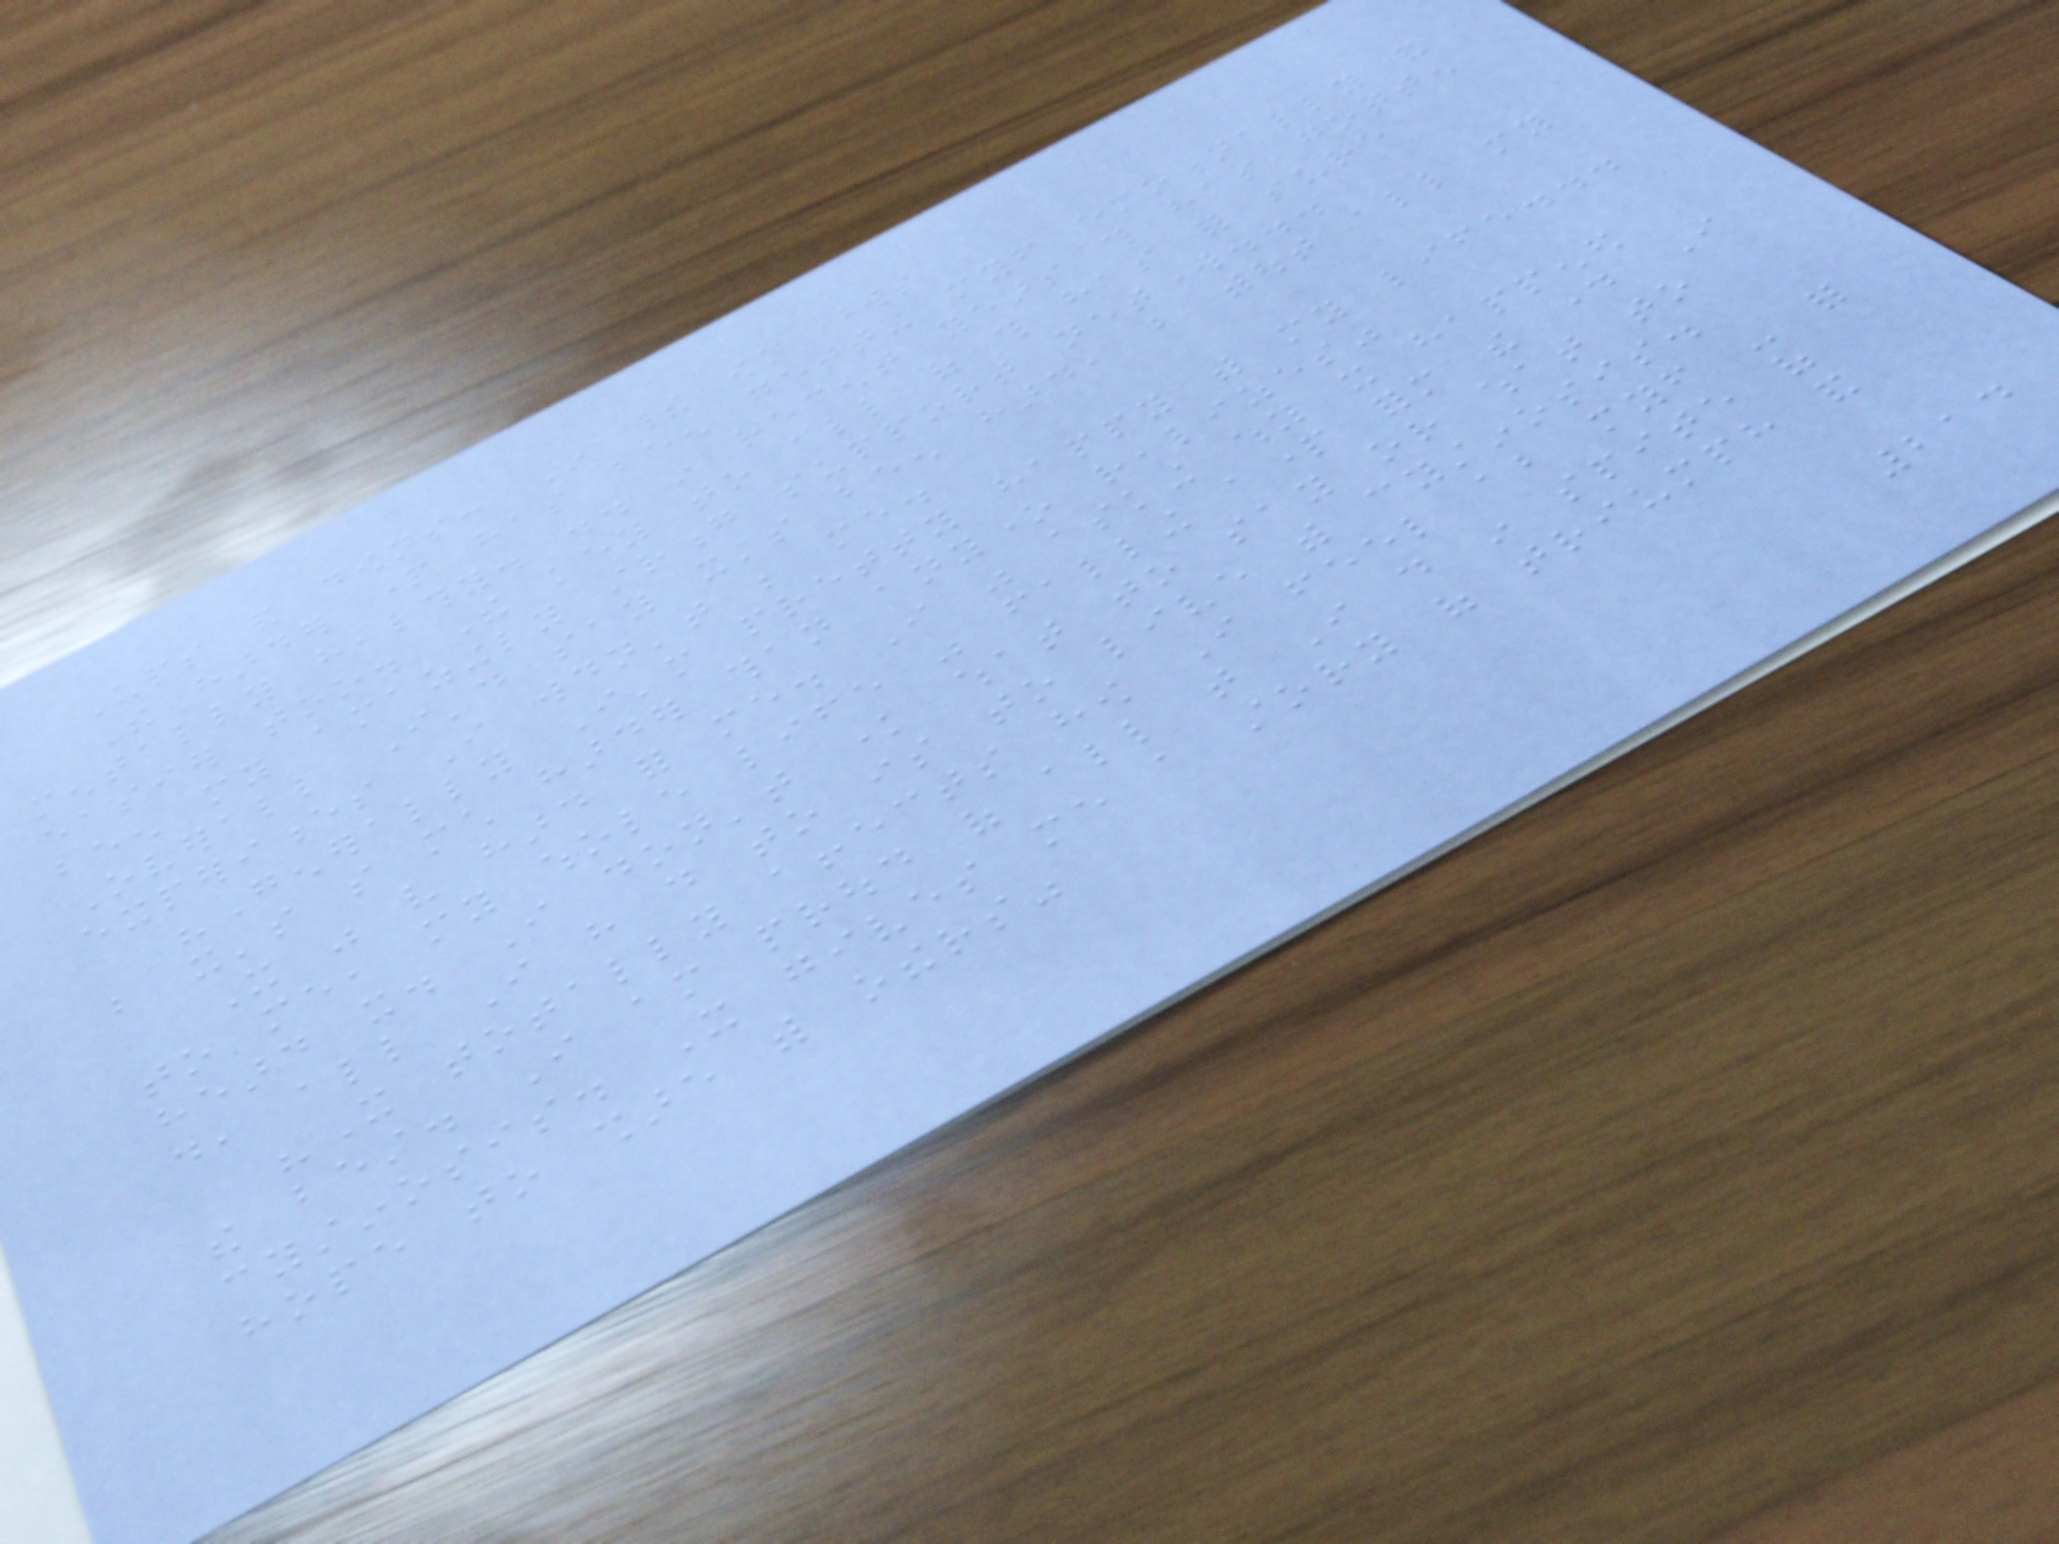Ups and downs: In their own words
The harder part has been getting myself emotionally and
mentally healthy. .. in recent years this has gotten
easier too. The key to all of this has for sure
been my amazingly strong support network...
Overall I'd say it's been hard, but without all my
experiences I wouldn't be me.
"Generally I'm pretty happy with my life...
but it's so much harder than anyone realizes"
It was very hard for me. I was asking why it happened
to me, my whole life was falling apart form the day I
heard it. I don't know what to say or what to
do, all I have do to is to live with cystinosis.
"It totally affects how I feel about myself - for
the best. I am proud of all that I do in spite of
cystinosis. It gives me a story of triumph and
hope to share with others"
214
